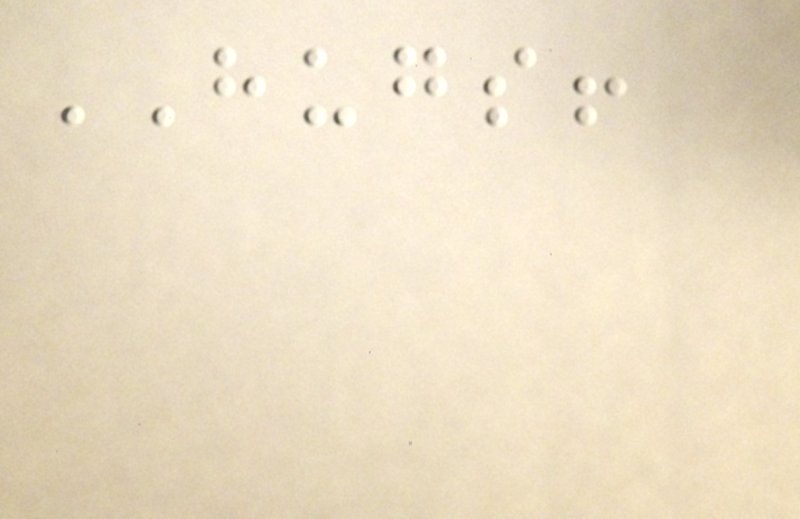HUGS!
